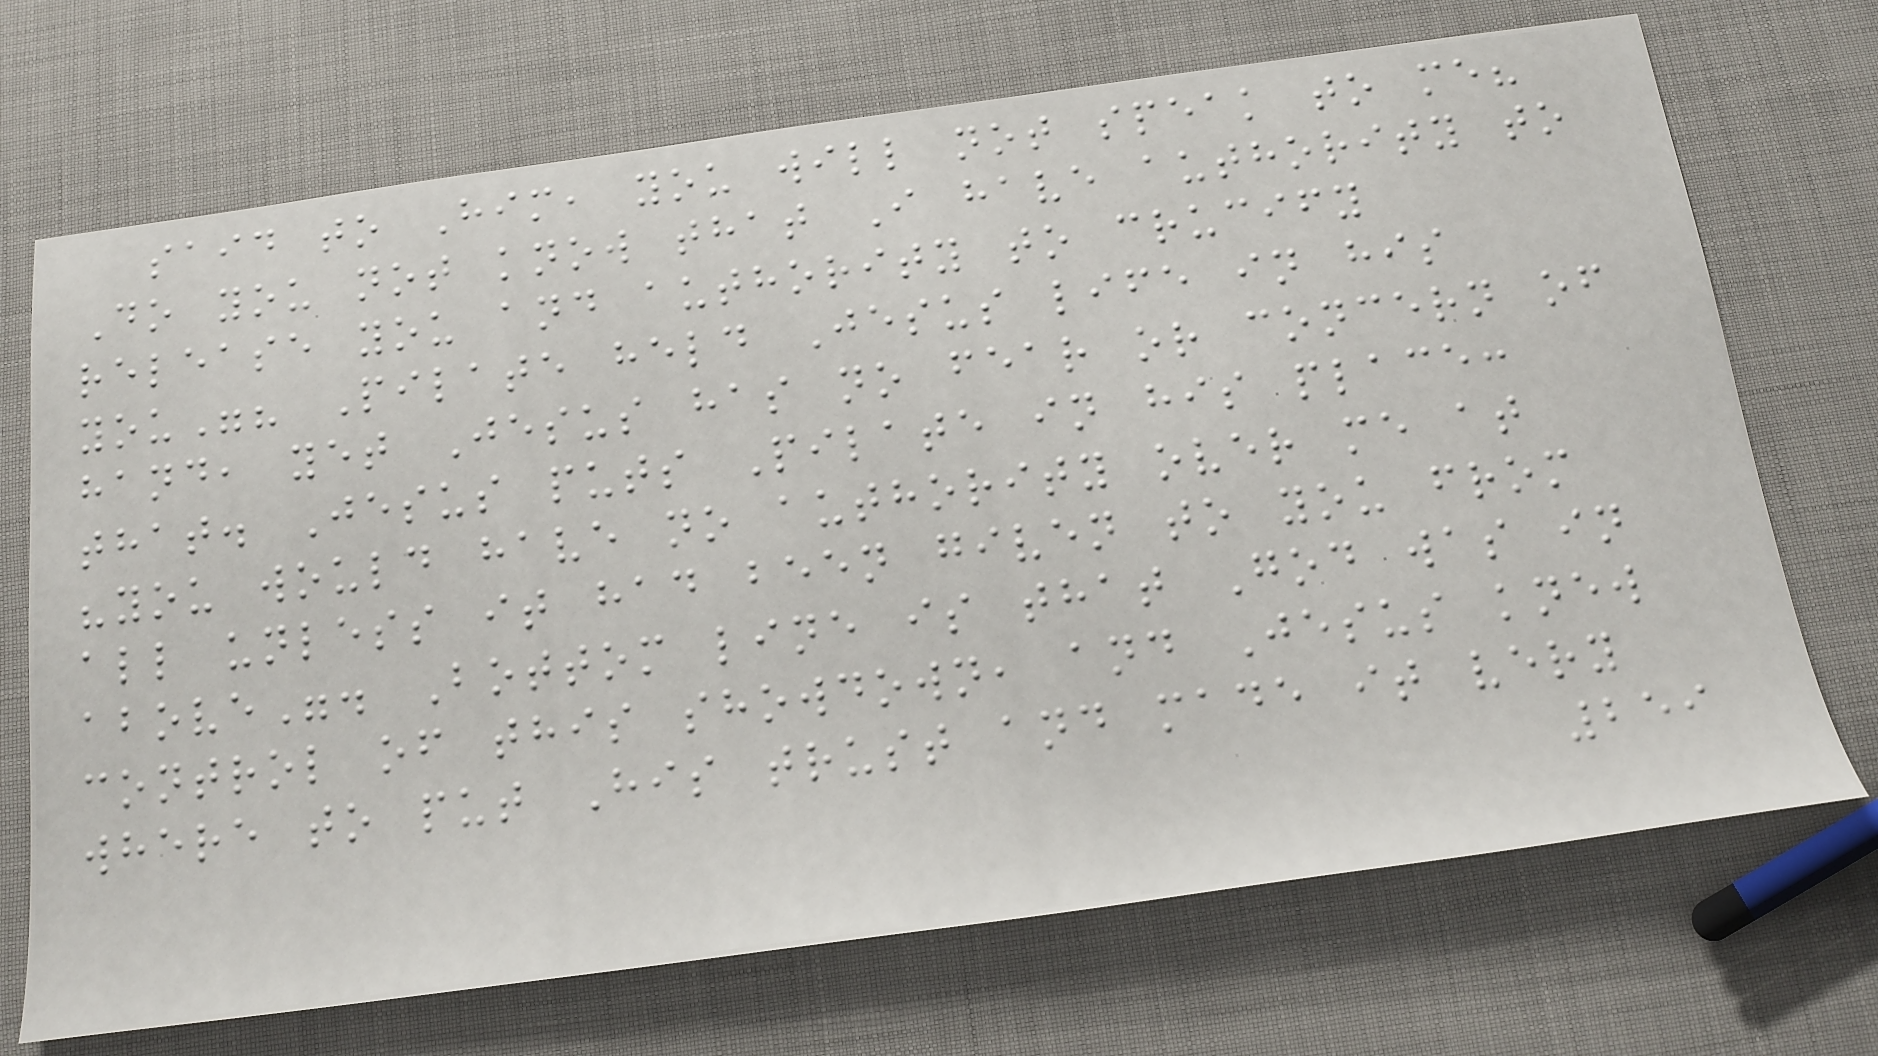said to Him, you will not speak to me?
Do you not know that I have authority to
release you and authority to crucify
you"? Pilate held Jesus life in his
hand, yet Jesus has no fear or concern of
that. Jesus puts Pilate in his place:
"you would have no authority over me at
all unless it had been given to you from
above". Bottom line is that God was in
control of this showdown, and Jesus knew
where to put His trust and made it very
259
